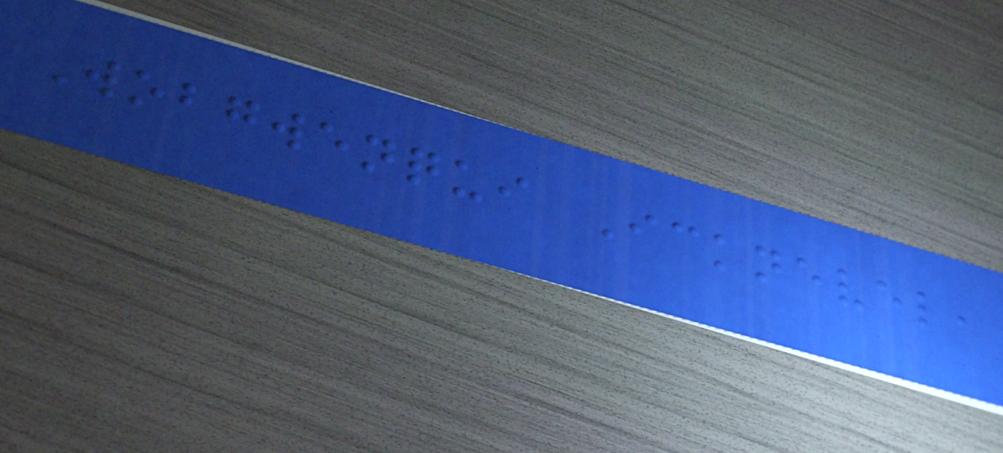Wobgwenqui Icknevel,
